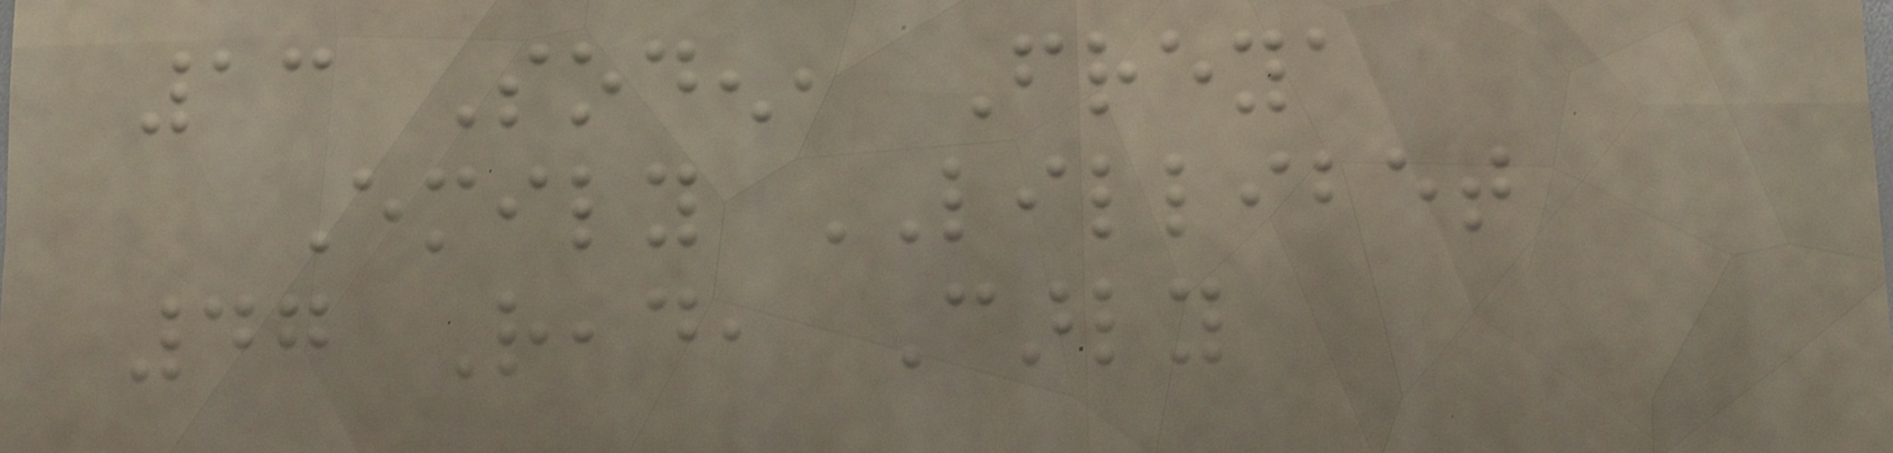13 Soden, Freya
Emily LILLIBET
47 Read, Carly
